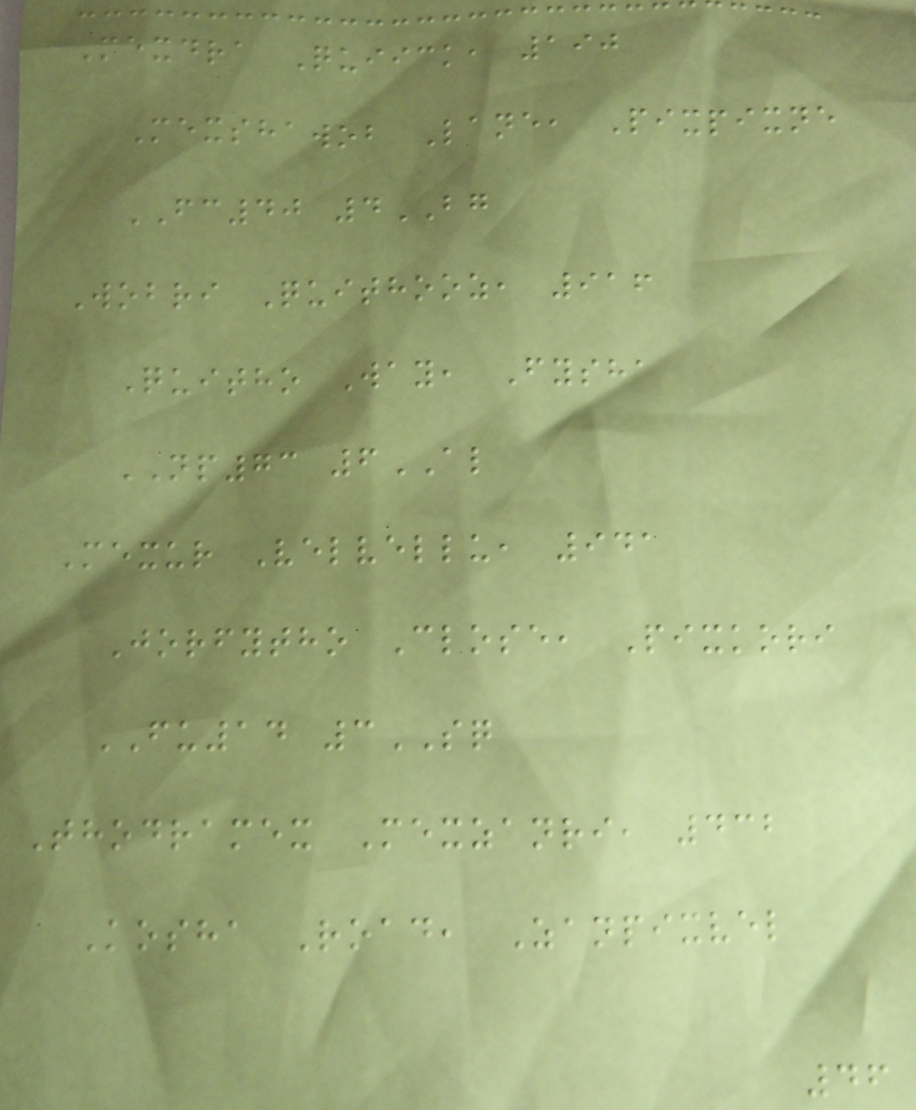Mexdra Quiick, 190
Mexshawob Lane, Pixpixne
FC40 4BG
Wobri Quithooz, 916
Quitho Way, Fysha
NP73 6AL
Mexur Velvellu, 941
Jorfytho Close, Pixkori
FU14 3SQ
Thodramex Mexzanri, 432
Kosha Road, Zanpixvel
46
